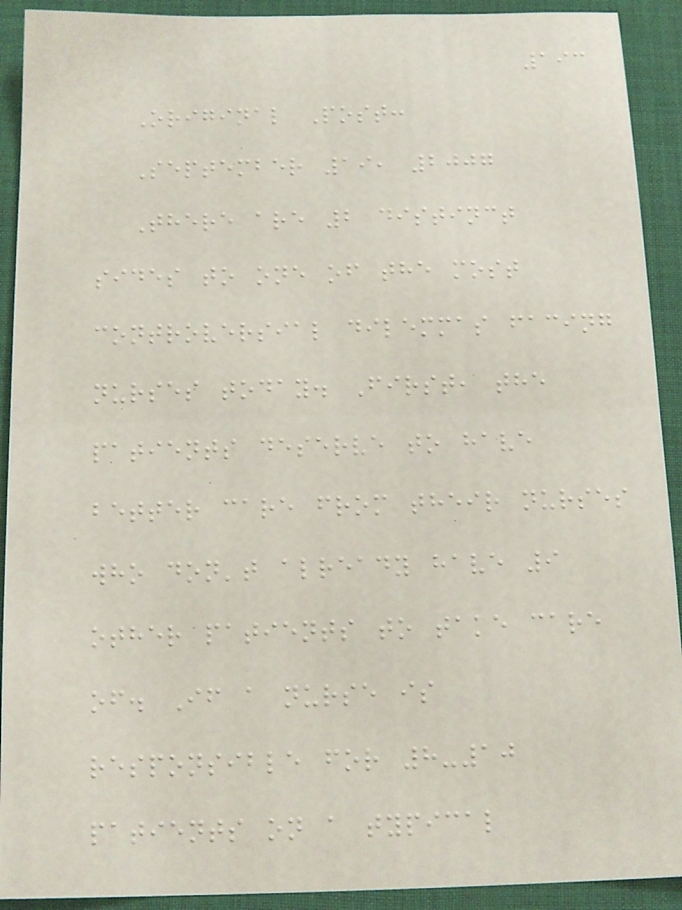193
Original Post:
September 19, 2007
There are 2 distinct
sides to one of the most
controversial dilemmas facing
nurses today. First, the
patients deserve to have
better care from their nurses
who don't already have 9
other patients to take care
of. If a nurse is
responsible for 8-10
patients on a typical
